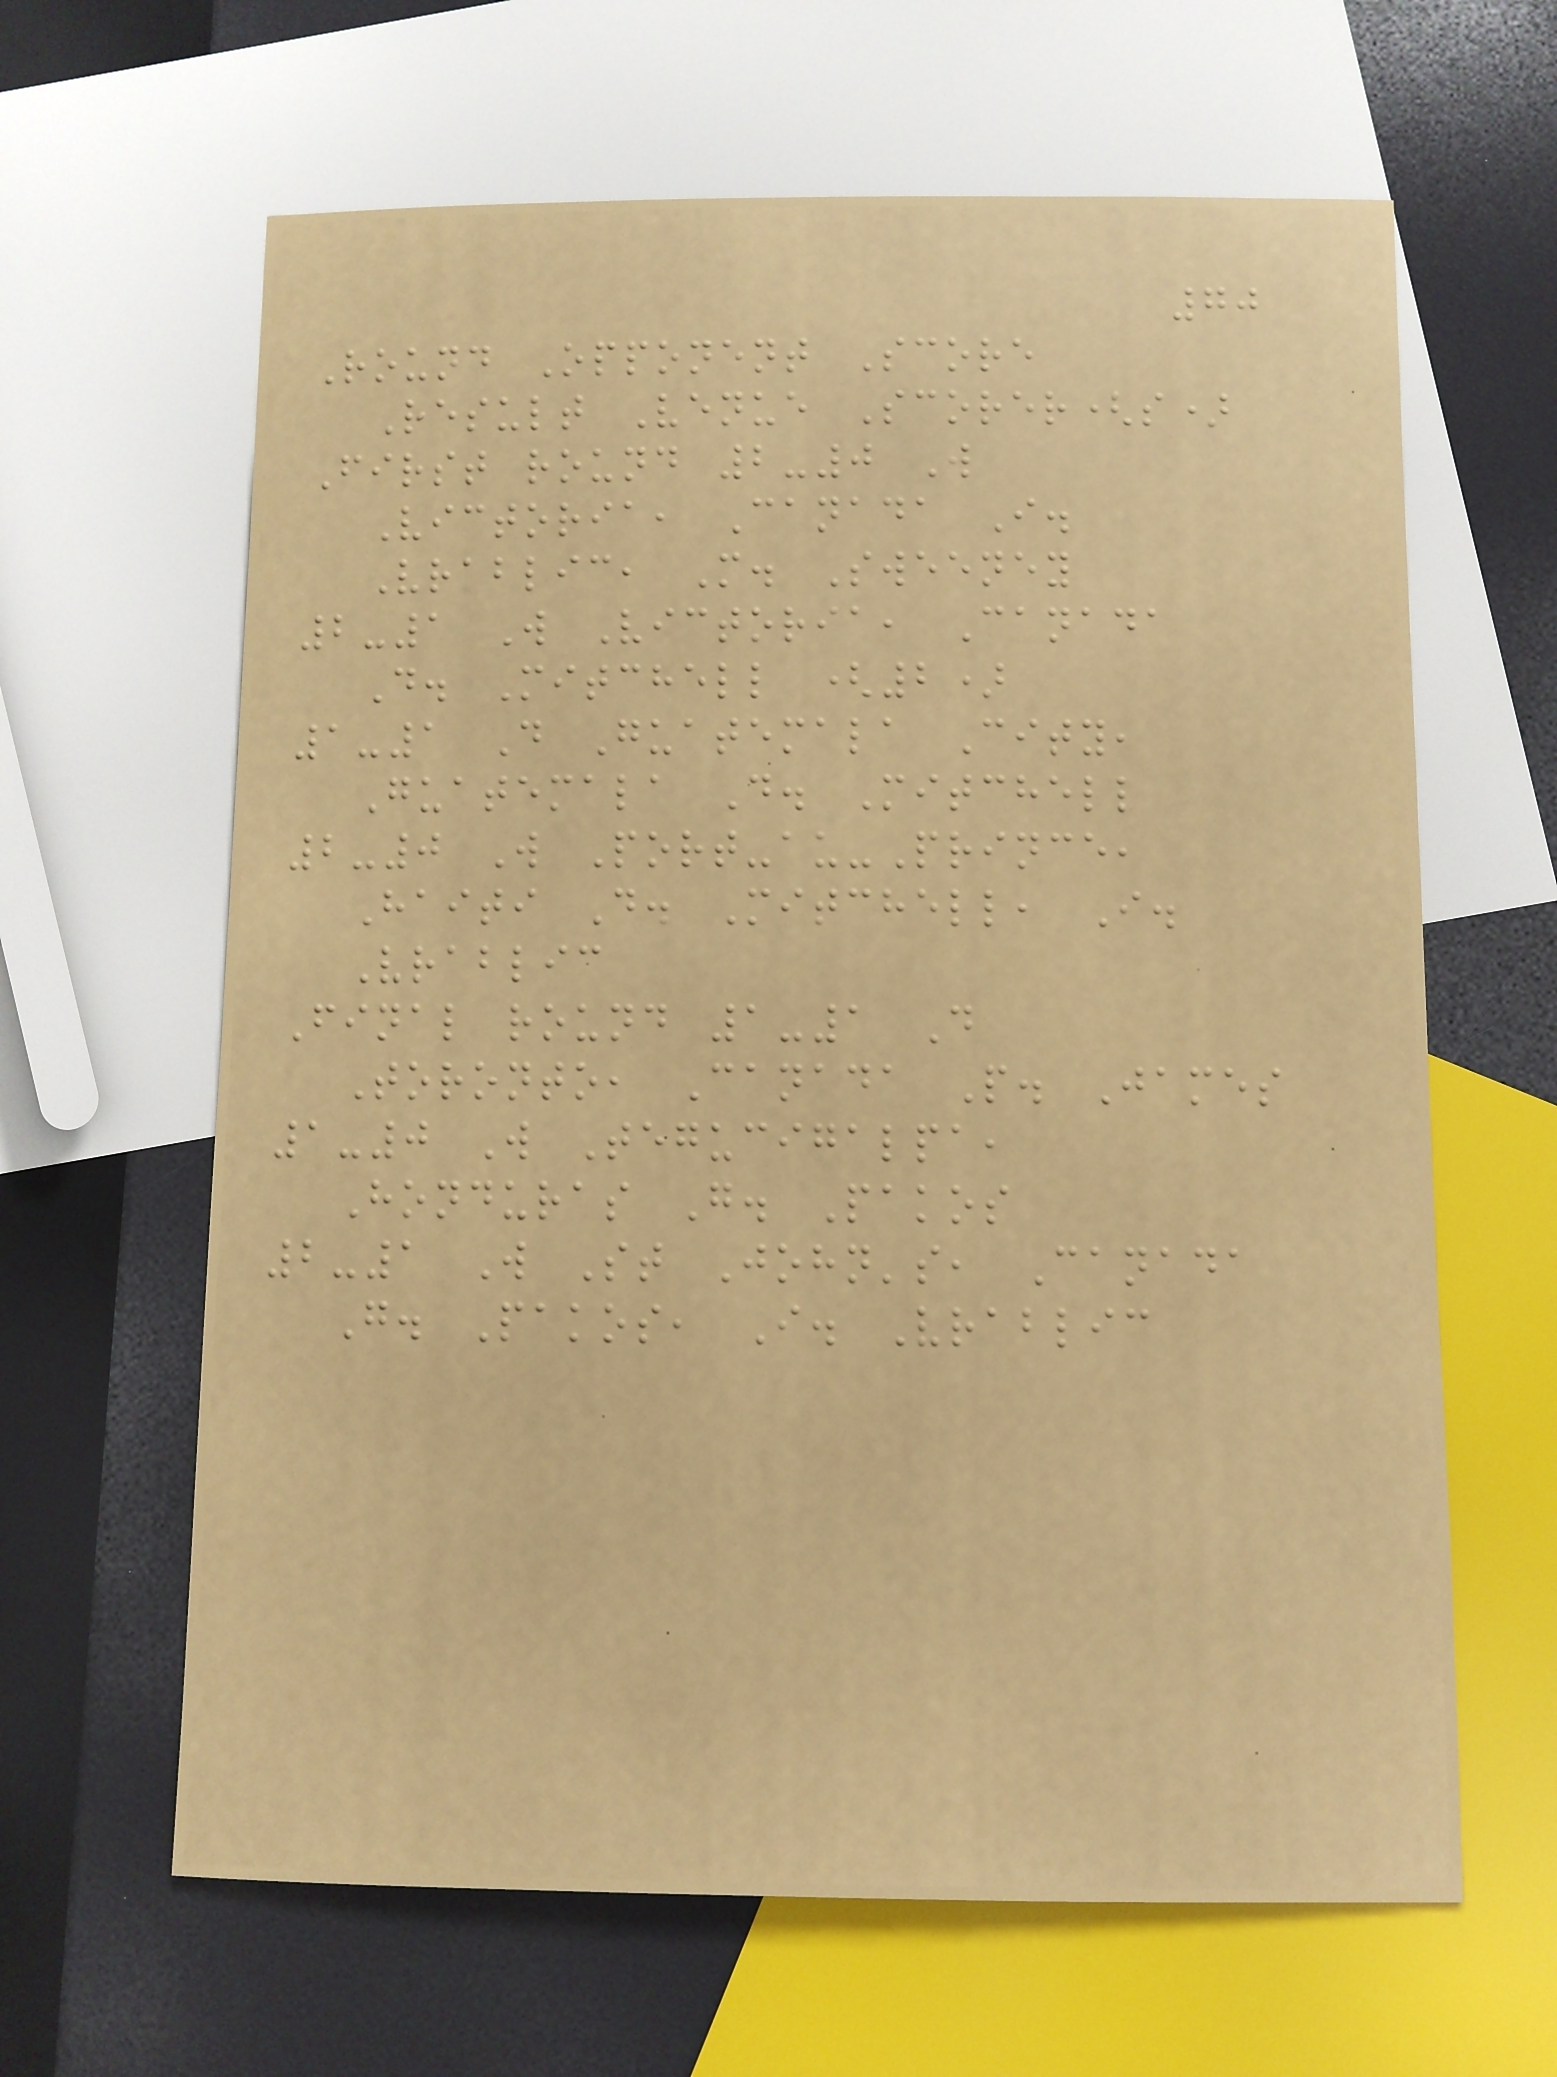70
Round Opponent Score
Result Venue Scorer(s)
First round 2-0 W
Victoria, Canada I.
Vrablic, M. Sweeney
2-1 W Victoria, Canada
D. Mitchell (2)
1-1 D Guatemala City,
Guatemala D. Mitchell
2-0 W Port-au-Prince,
Haiti D. Mitchell, I.
Vrablic
Final round 1-1 D
Toronto, Canada P. James
1-0 W Tegucigalpa,
Honduras G. Pakos
2-1 W St John's, Canada
G. Pakos, I. Vrablic
